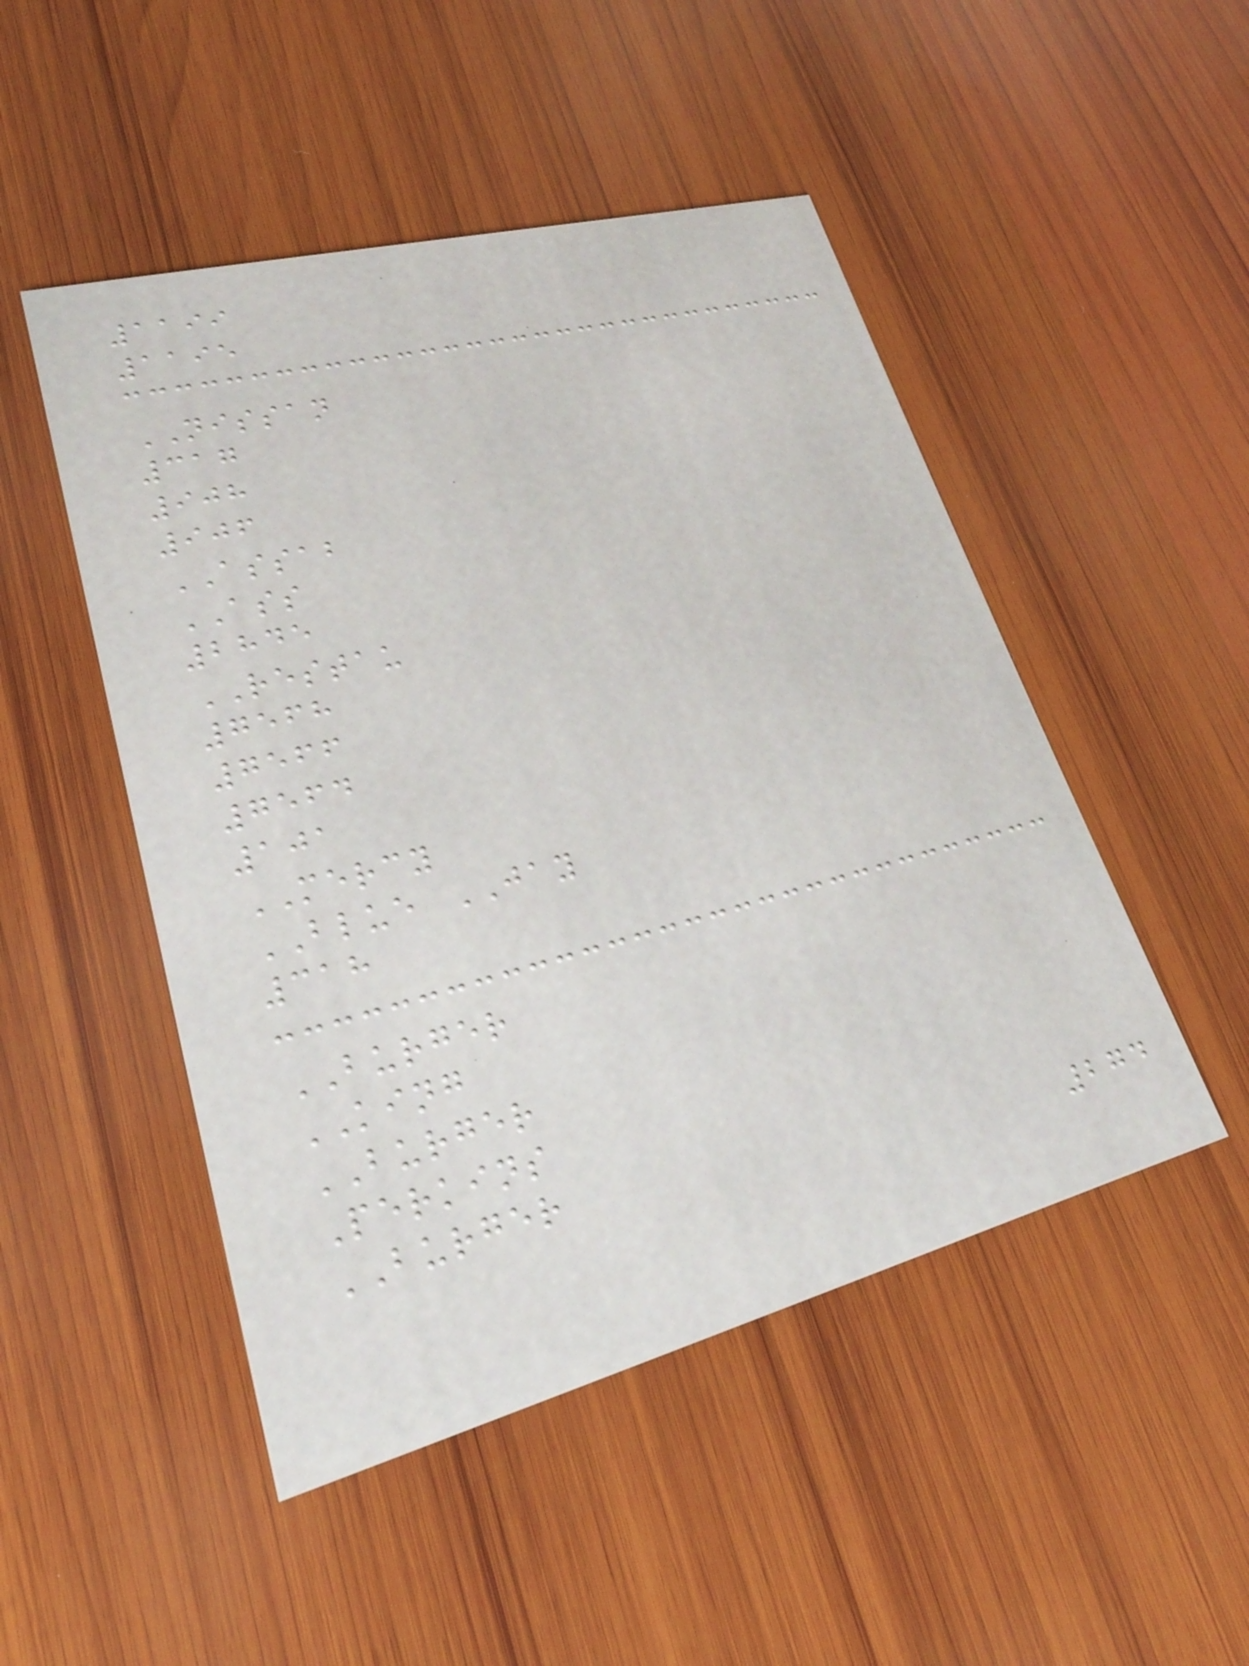1199
1195
NISSAN
317
908
906
ASSAB
ASS
2845
RESTAU
7568
7566
7564
101
MERCY
BLUE JAY
318
BURGER
KING
BURGER
Perkins
BURGER
274
